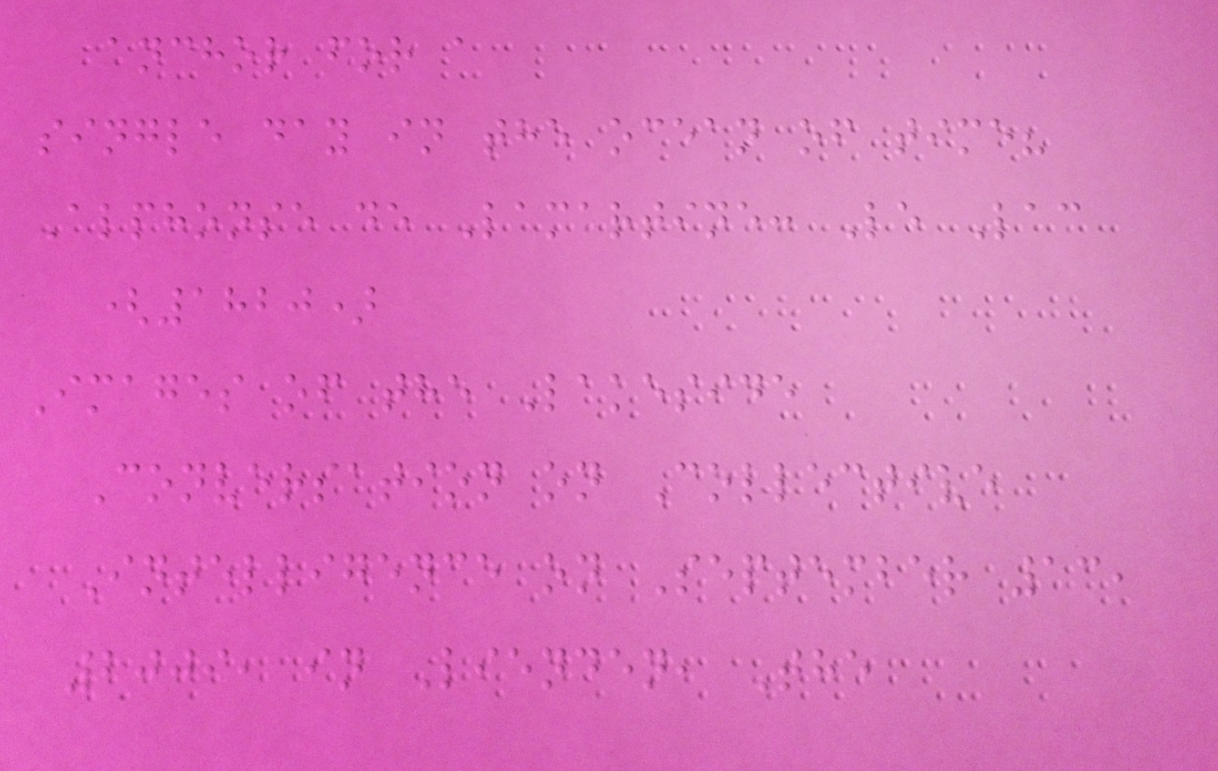anchor for a
single day in the ocean of time?
Alphonse de Lamartine: Le Lac
(1820)
Images of the Lakeside
Conversation on Collective
Intelligence on September 13,
2009, in Lienden, The
